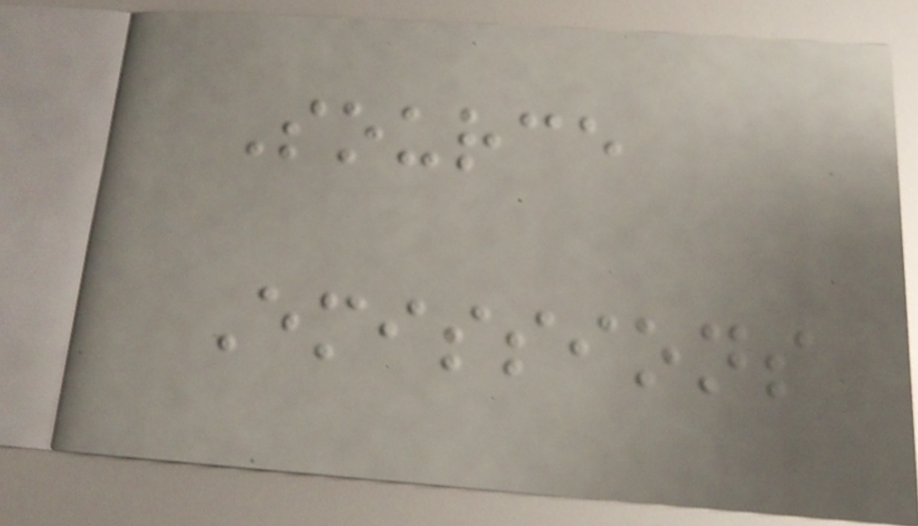Source
Emissions
